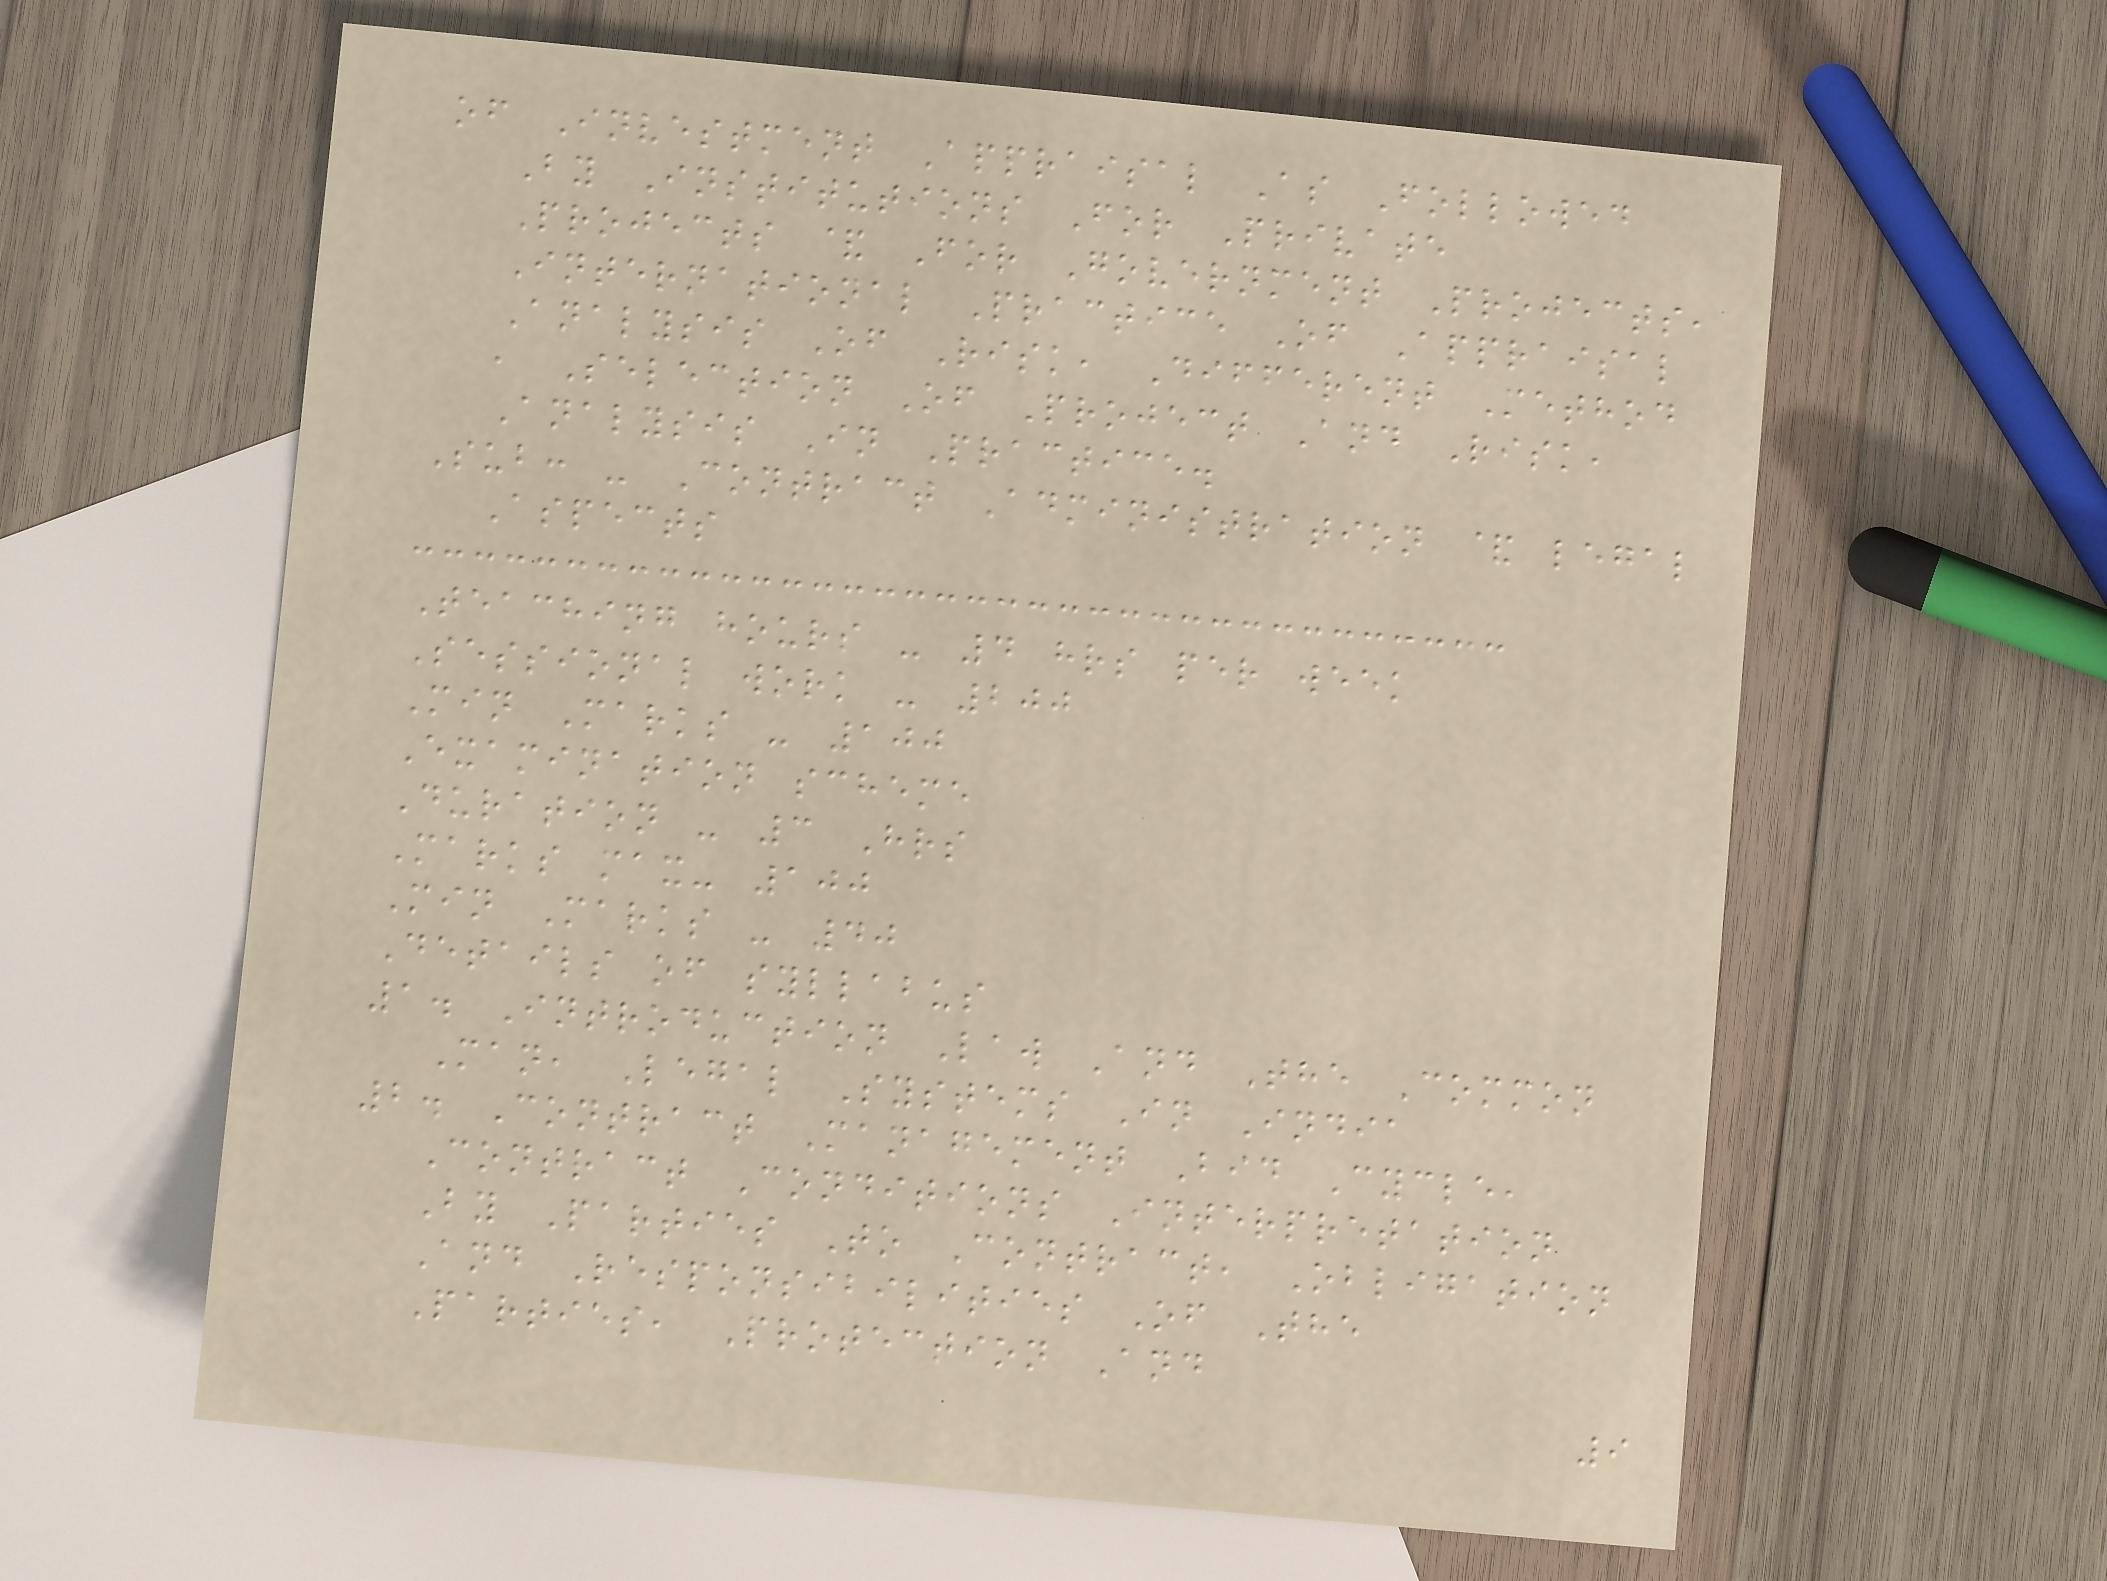of Investment Appraisal As Followed
By Institutions For Private
Projects & For Government Projects,
International Practice Of Appraisal
Analysis Of Risk, Different Method
, Selection Of Project And Risk,
Analysis In Practice.
Sub: - Contract Administration & legal
Aspects
Teaching hours - 4 hrs per week
Sessional work - 200
Min Marks - 100
Examination scheme
Duration - 3 Hrs
Marks max- 100
Min Marks - 40
Details of syllabus
1. Introduction Law And The Common
Man, Legal Systems In India
2. Contract Management Bid Cycle,
Contract Conditions Interpretation
By Parties To Contract, Obligation
And Responsibilities Of The
Parties, Protection And
9
